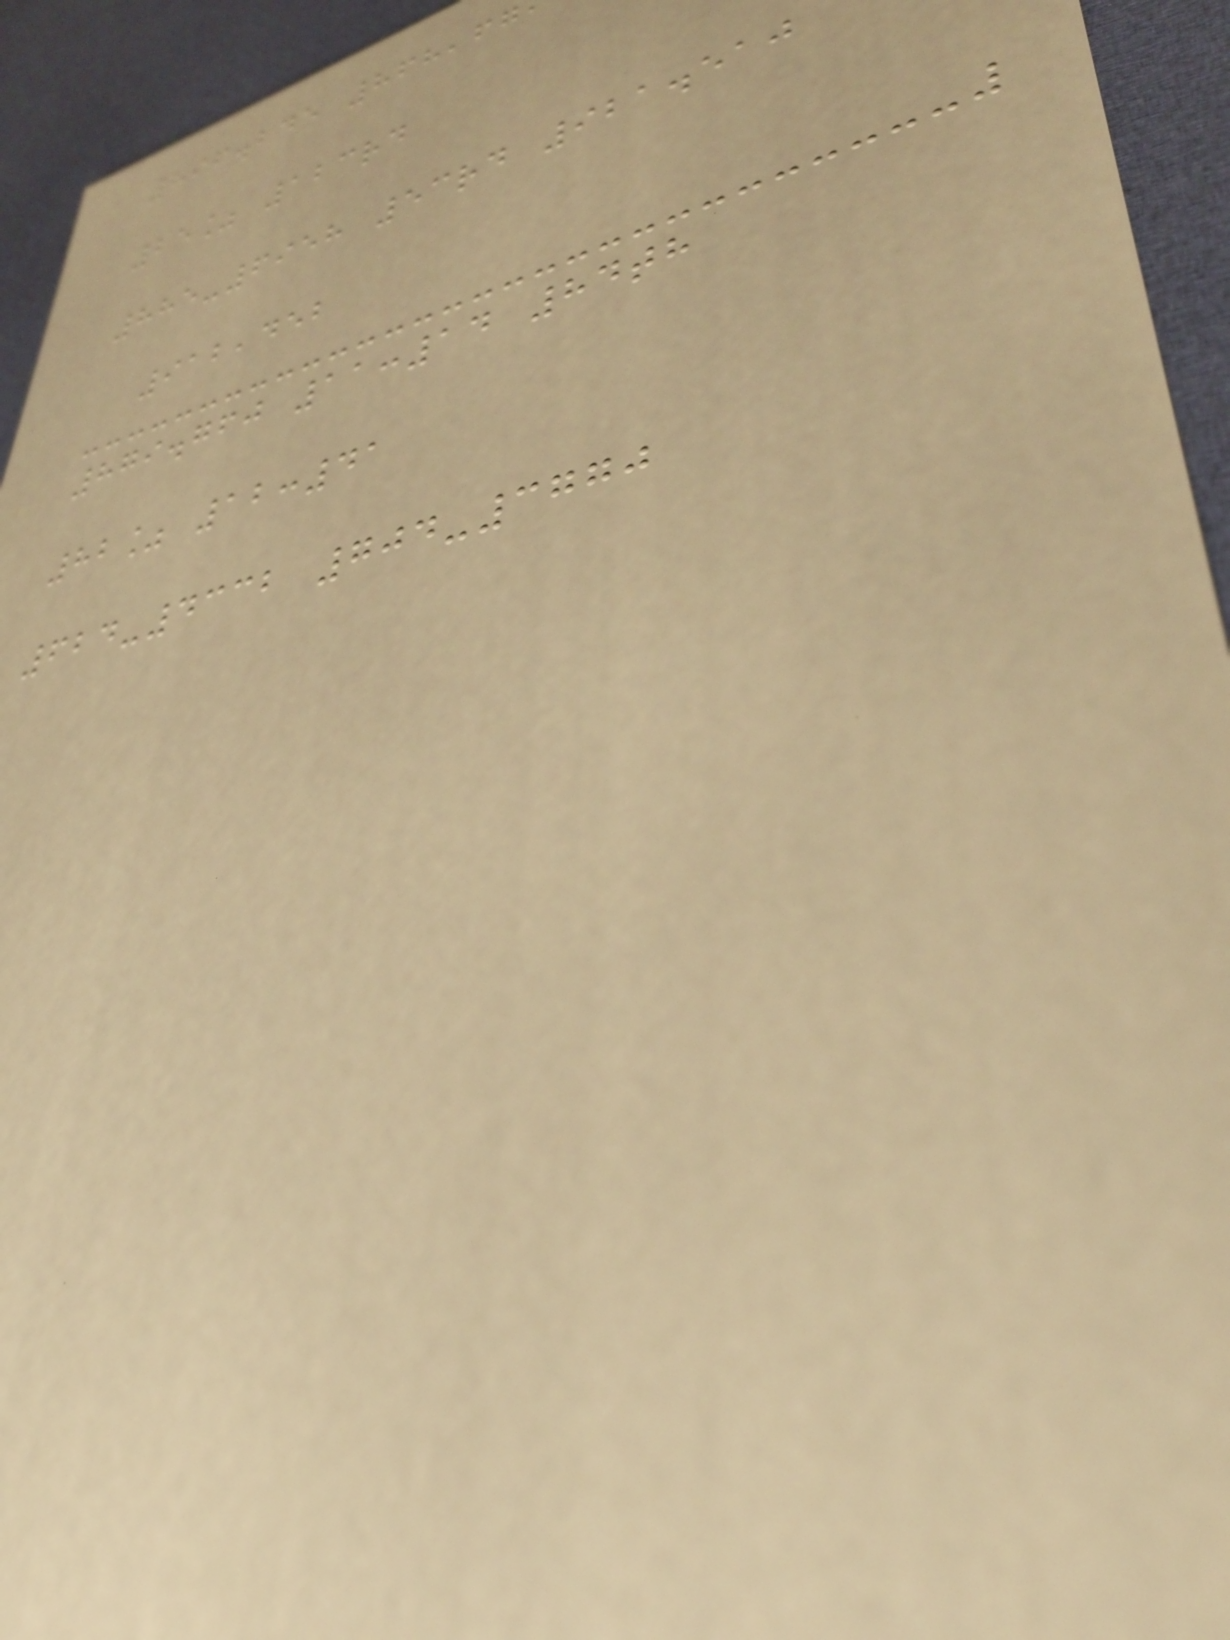896.245 868,67
25% 123rd
885-6958 53rd 921.510
912,452
879.760 11:14 84th
82% 12:41
624-4332 704-3770
